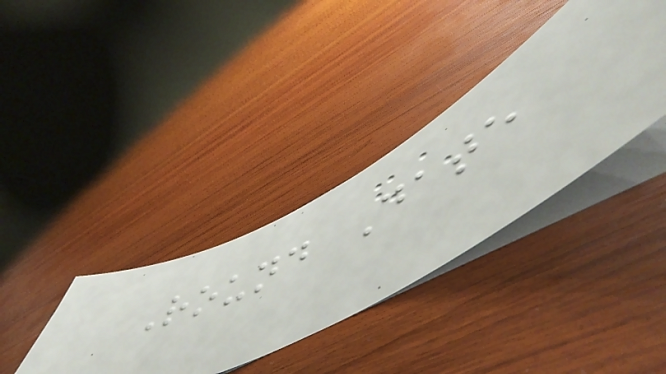Round Date
